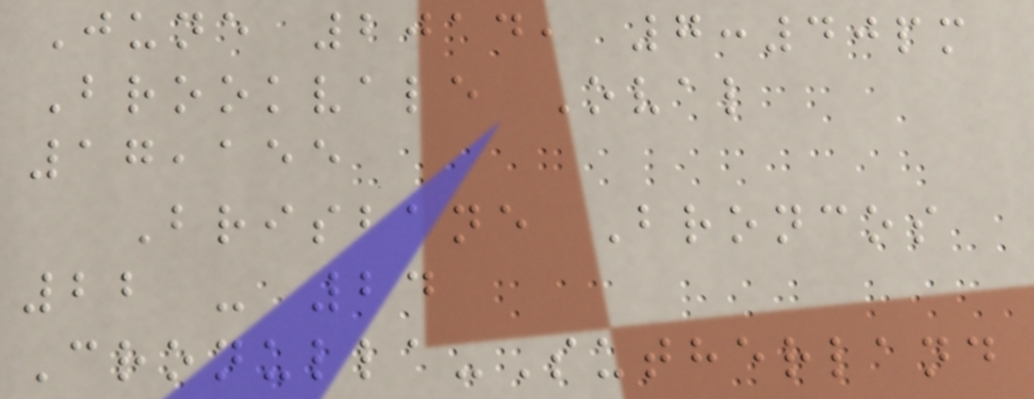June 2014, 7:40pm
Brookvale Oval
17,155
Brisbane Broncos
22 - 24
Cronulla-Sutherland
